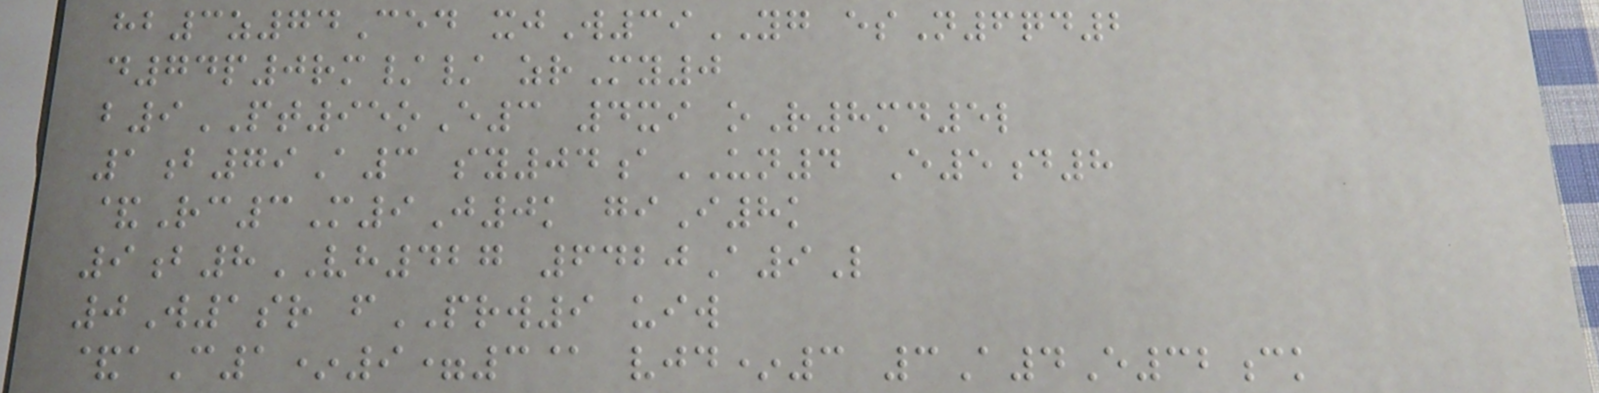hb3z74Ced xjW39YG esN6qd2
d74p0rm// zrMy0
b9PT95oE3 4xi oR8md5l
1b79A3 sy04aUN4 E5d8
&Rc3M9J0k giI8k
9b8VH427 6420A9L
0W1sr fPRW9 uiw
&aC1*9=3@ vjd*3 3A4E32ck
